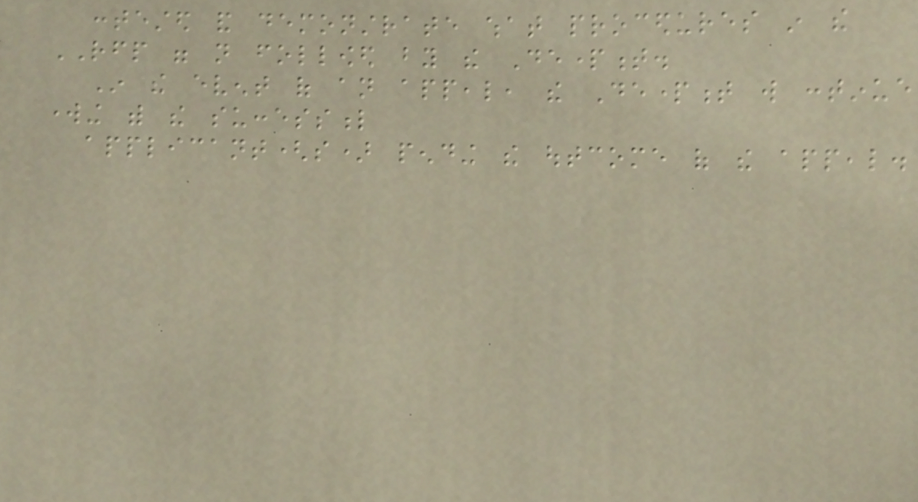contested and demonstrate what procedures in the
RFP were not followed by the Department.
In the event of an appeal, the Department will continue
working with the successful
applicant(s) pending the outcome of the appeal.
